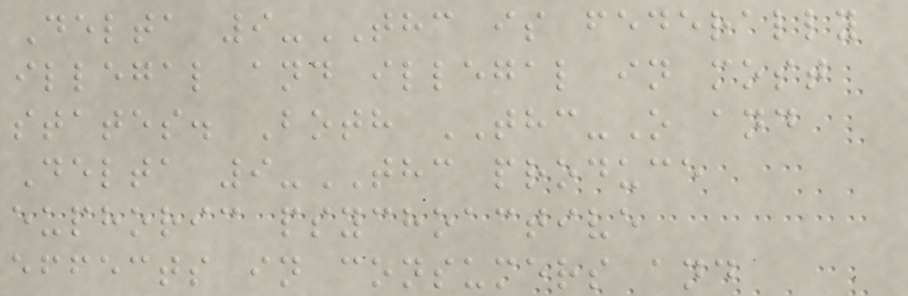Delta 9-THC is federally
illegal and illegal in most
states. Both THC-O and
Delta 9-THC produce
euphoric psychoactive
effects in consumers and
